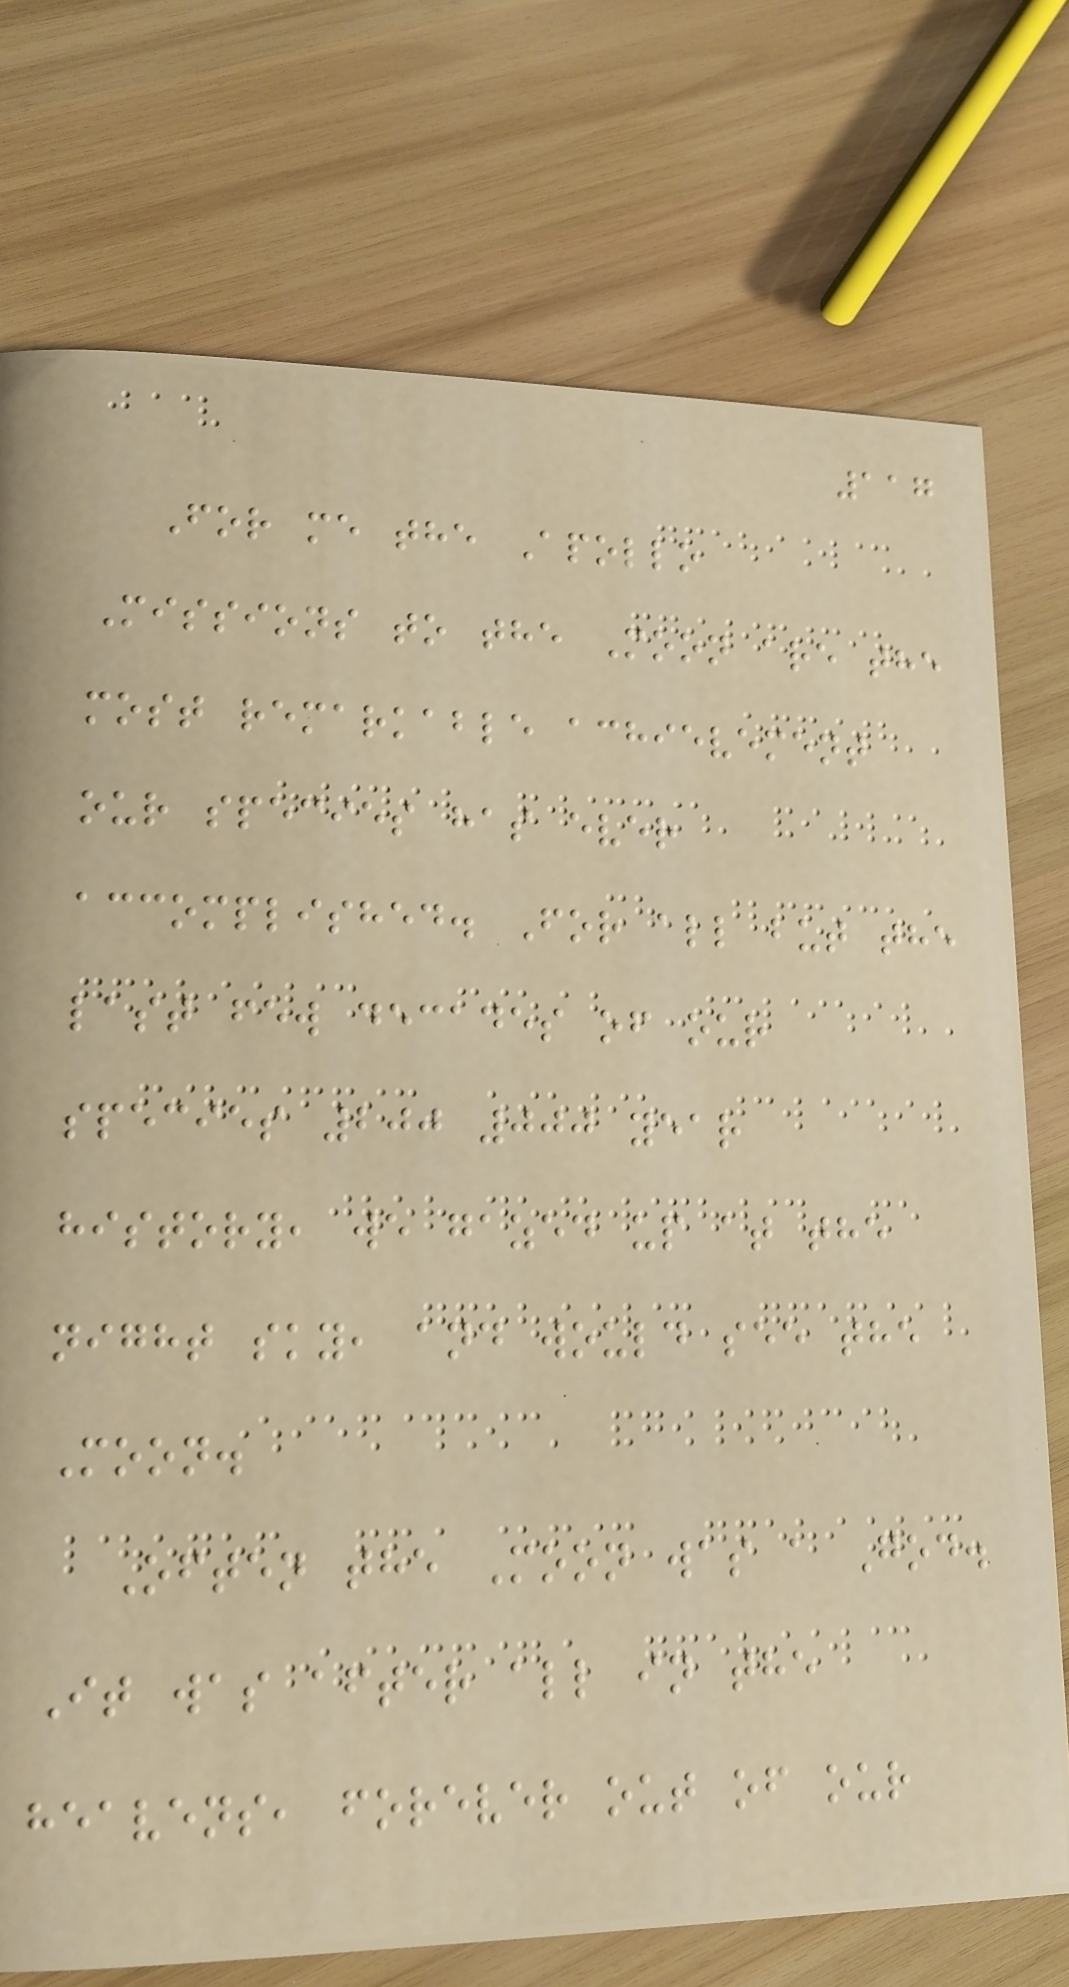117
For me the Apollo
Missions to the Moon are the
most remarkable achievement
our species has ever
accomplished. For all but the
last few decades of our
species 200 000 year
history, we gazed up at the
night sky, and would see the
Moon.
Often the Moon was a God.
It was after all in the
heavens, forever out of our
